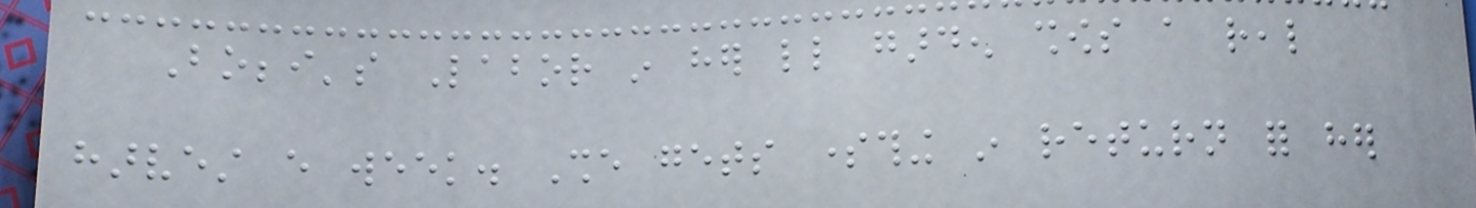Bobbi's Labor in her little garden shows a real
harvest every week. She gets something in return for her
